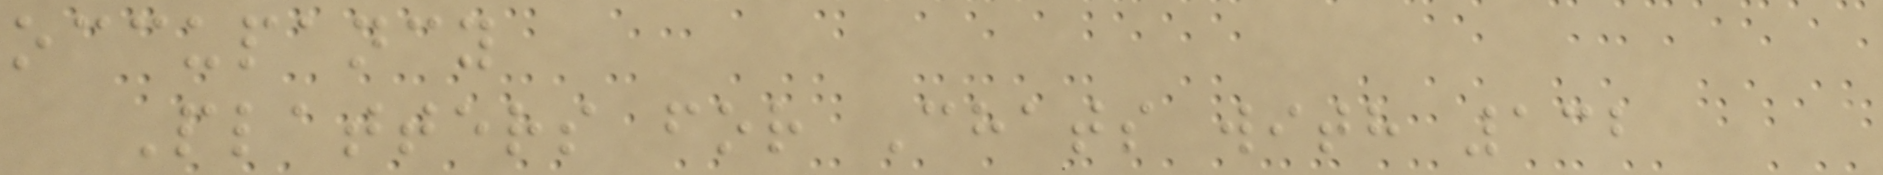occupancy
Platters for Chats with 132
